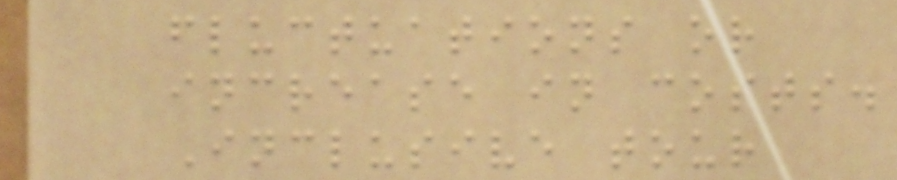fluctuations or
increase in costs.
Inclusive tour
